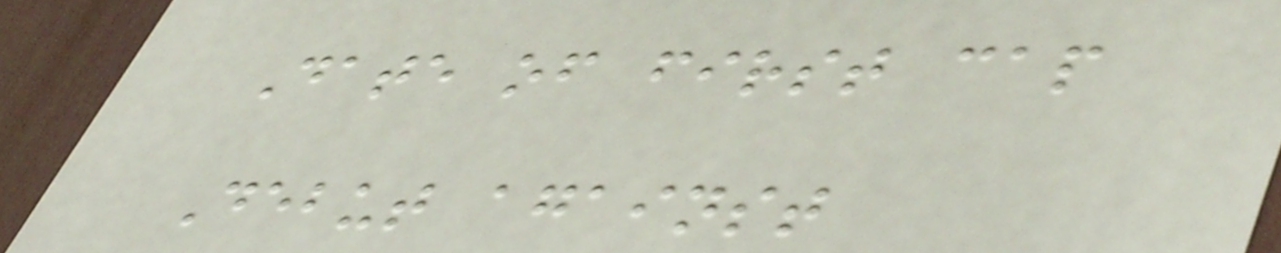Date of first cap
Debut against
